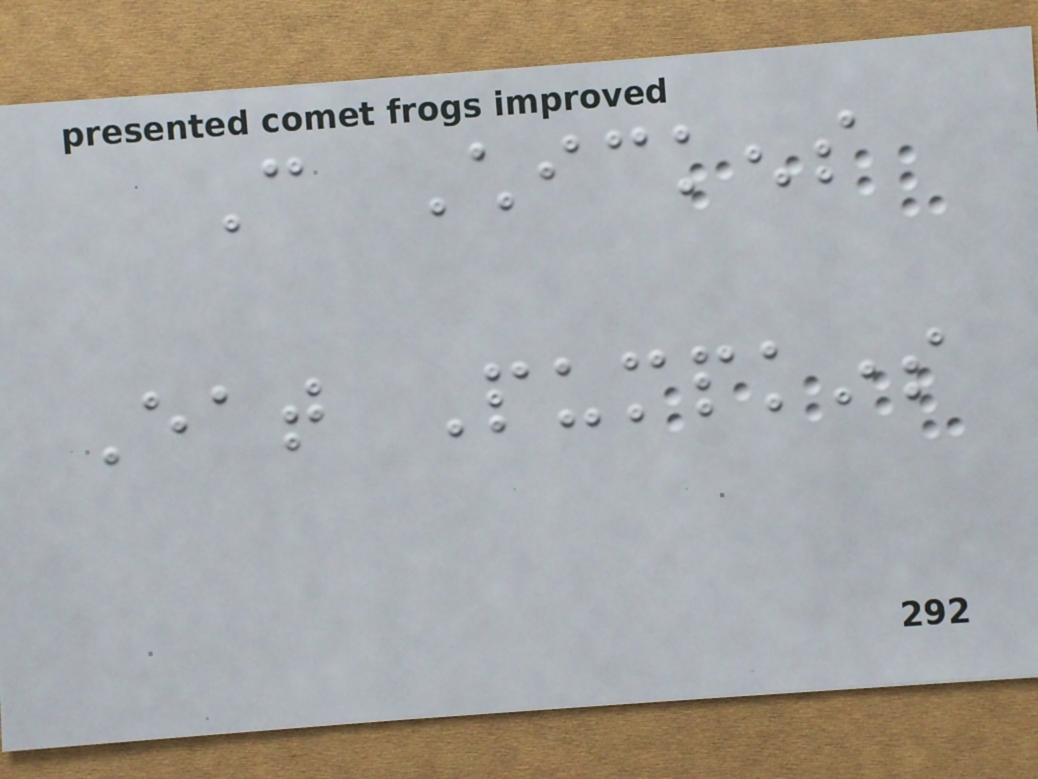Can Chickens
Eat Pumpkins
